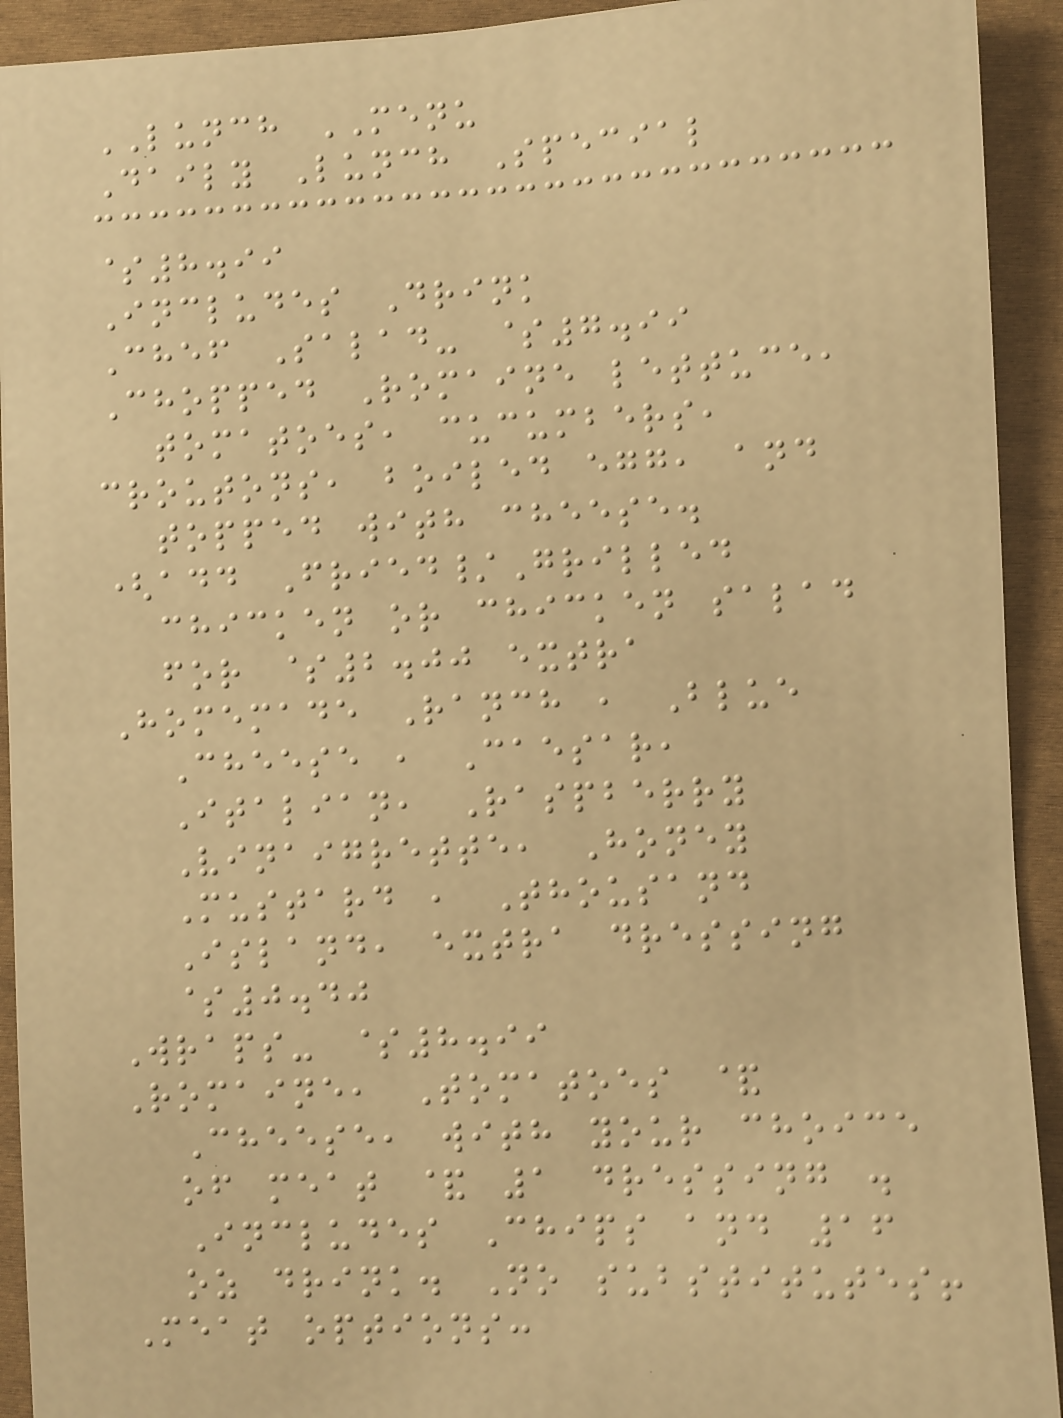LUNCH MENU
Daily Lunch Special
$8.99
Includes Drink
Chef Salad- $7.99
Chopped Romaine lettuce,
tomatoes, cucumbers,
croutons, boiled egg, and
topped with cheese.
(add Fried/Grilled
chicken or chicken salad
for $2.00 extra
Homemade Ranch , Blue
Cheese , Caesar,
Italian, Raspberry
Vinaigrette, Honey
Mustard , Thousand
Island, extra dressing
$0.40
Wraps- $8.99
Romaine, Tomatoes &
Cheese, with your choice
of meat & 1 dressing .
Includes Chips and 16
oz drink. No substitutes!
Meat options:
